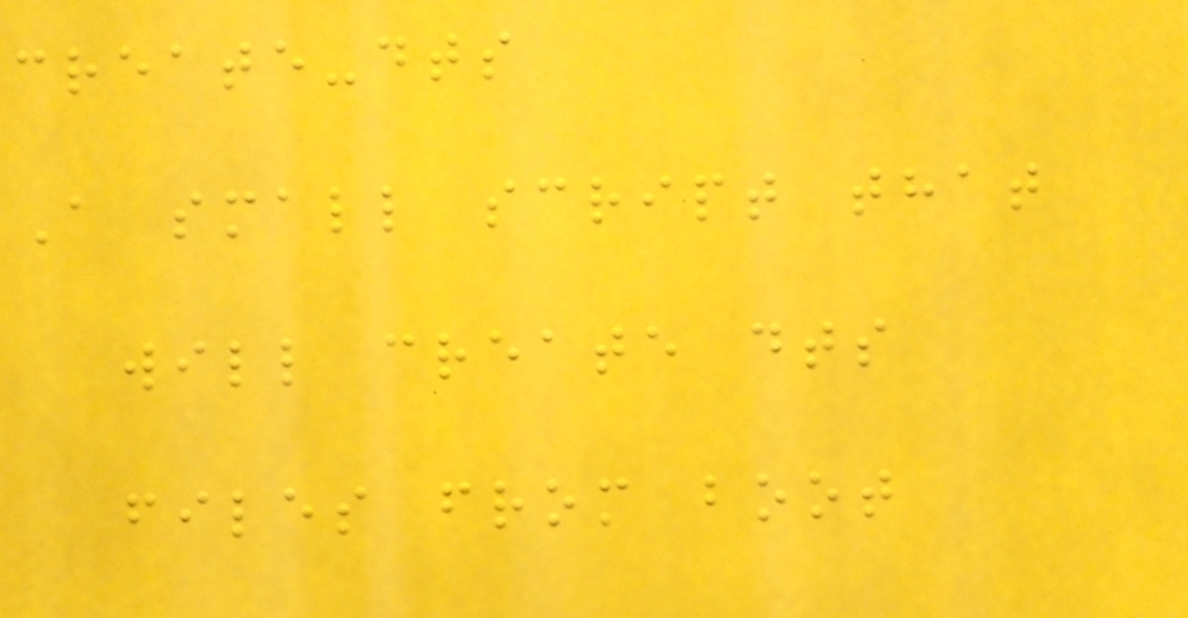create-dts
A small script that
will create dts
files from boot
